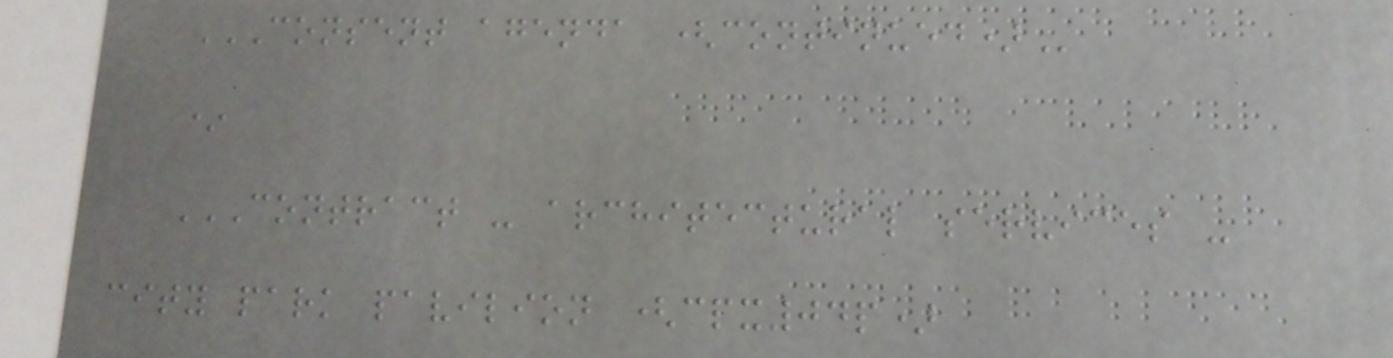CONSENT AGENDA (CONTINUED)
*
CONTRACT - ARCHITECTURAL SERVICES -
CITY PARK PAVILION (CPX04P)
